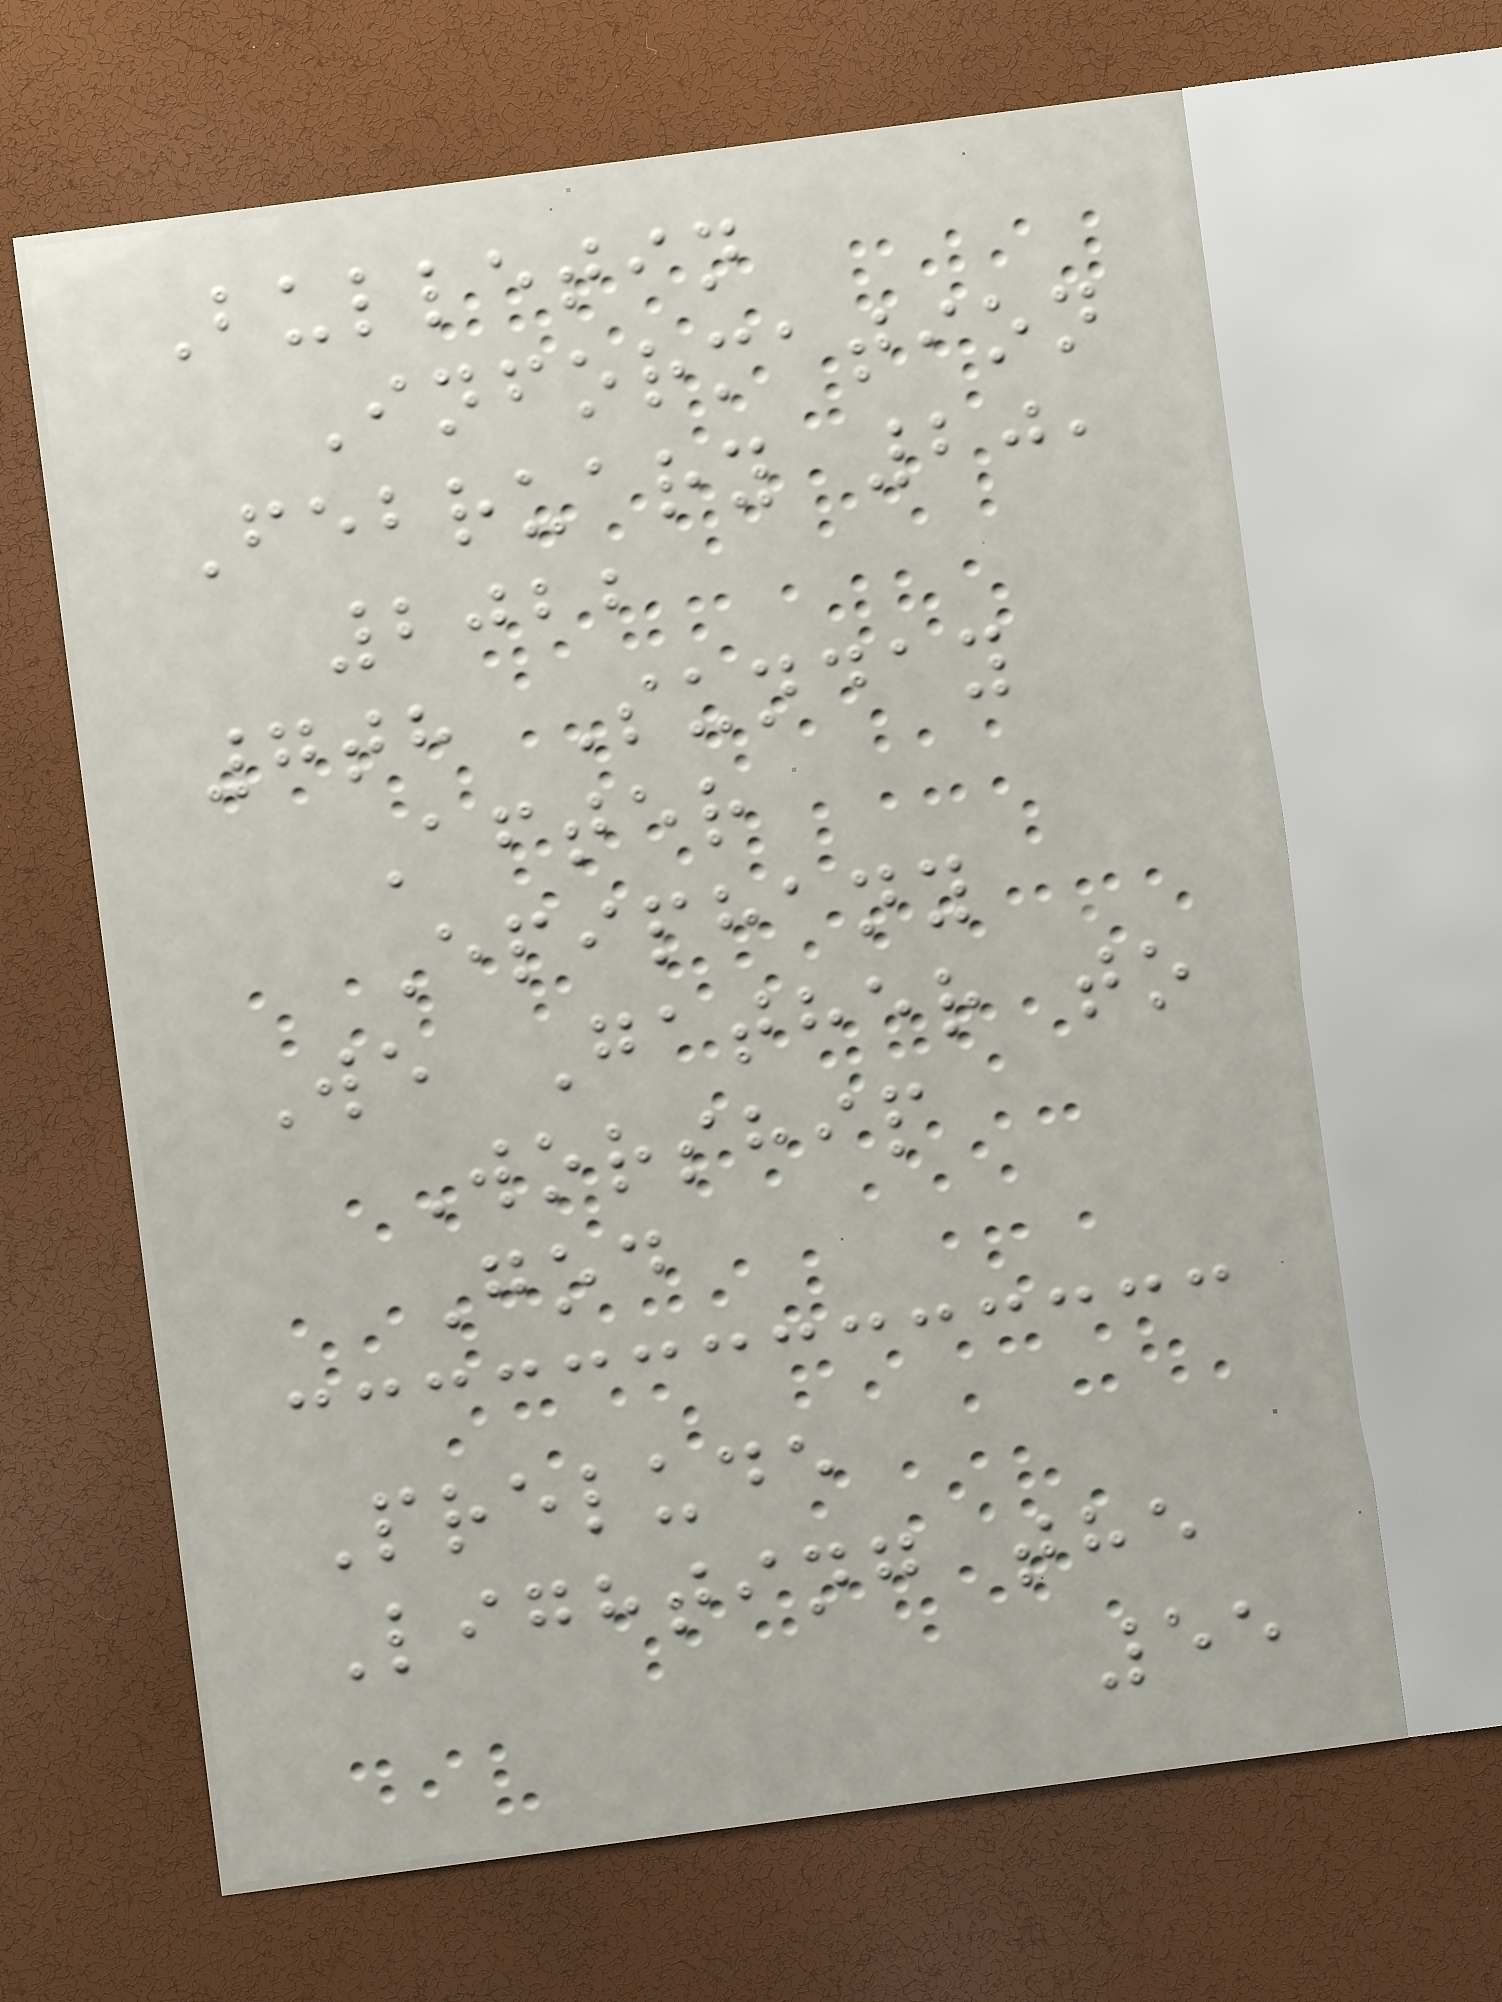Bulletin
Information
February 20,
2022
7th Sunday
After
Epiphany
We Gather to
Worship
God
Prelude
Lighting the
55
